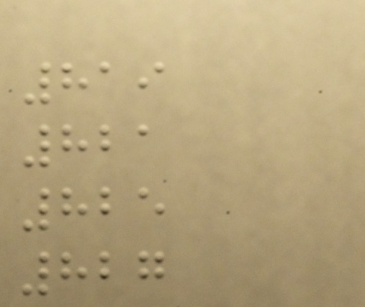819
821
825
827
